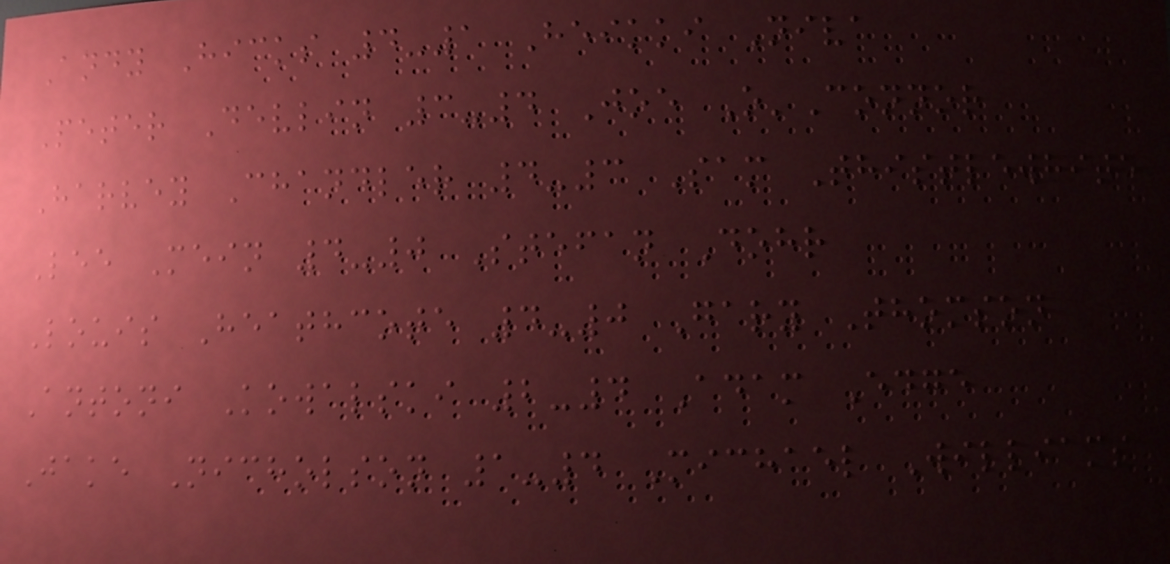Andy Hicks 4-1 Heikki Niva
Peter Devlin 3-4 Joe O'Connor
Harvey Chandler 4-3 Sam Thistlewhite
Lee Mein 4-0 Stefan Dohr
Louis Heathcote 4-0 Gary Thomson
Antoni Kowalski 2-4 Adam Edge
Jake Nicholson 1-4 Michael Williams
